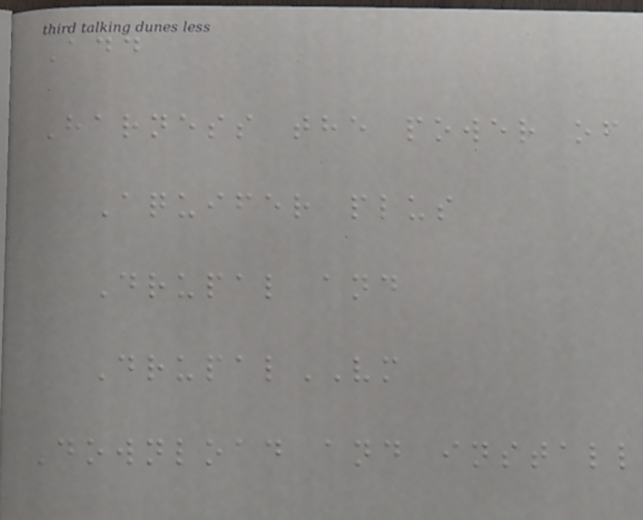Add
Harness the power of
Aquifer plus
Drupal and
DrupalVM
Download and install
